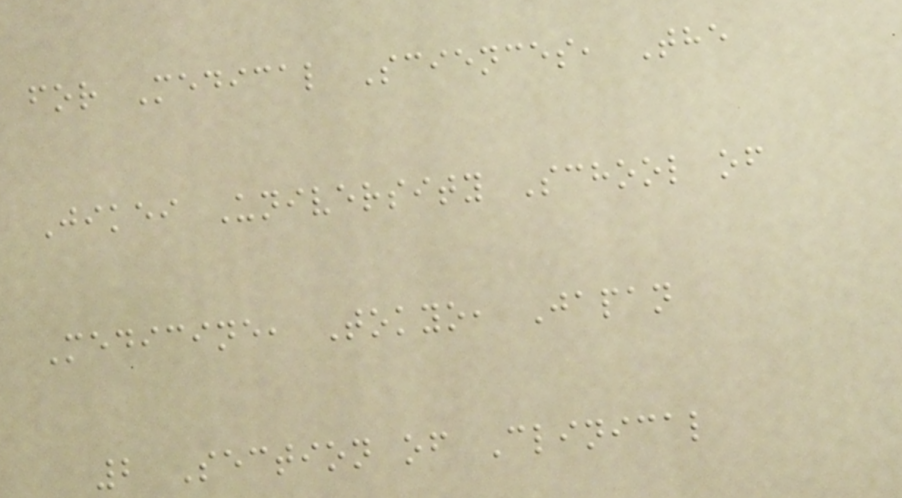for Medical Sciences, The
Jikei University School of
Medicine, Tokyo, Japan
2 Section of Clinical
